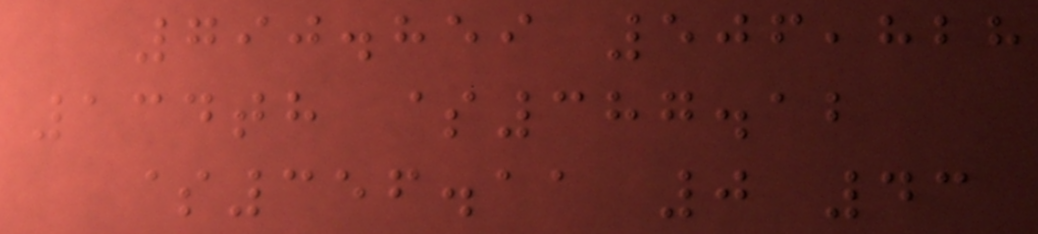790.859 506,828
134th $387.12
$356.11 0 43
